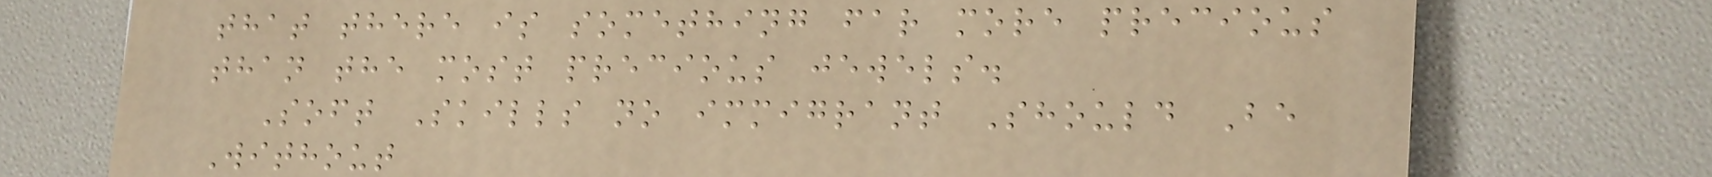that there is something far more precious
than the most precious jewels.
Soft Skills no immigrant Should Be
Without
